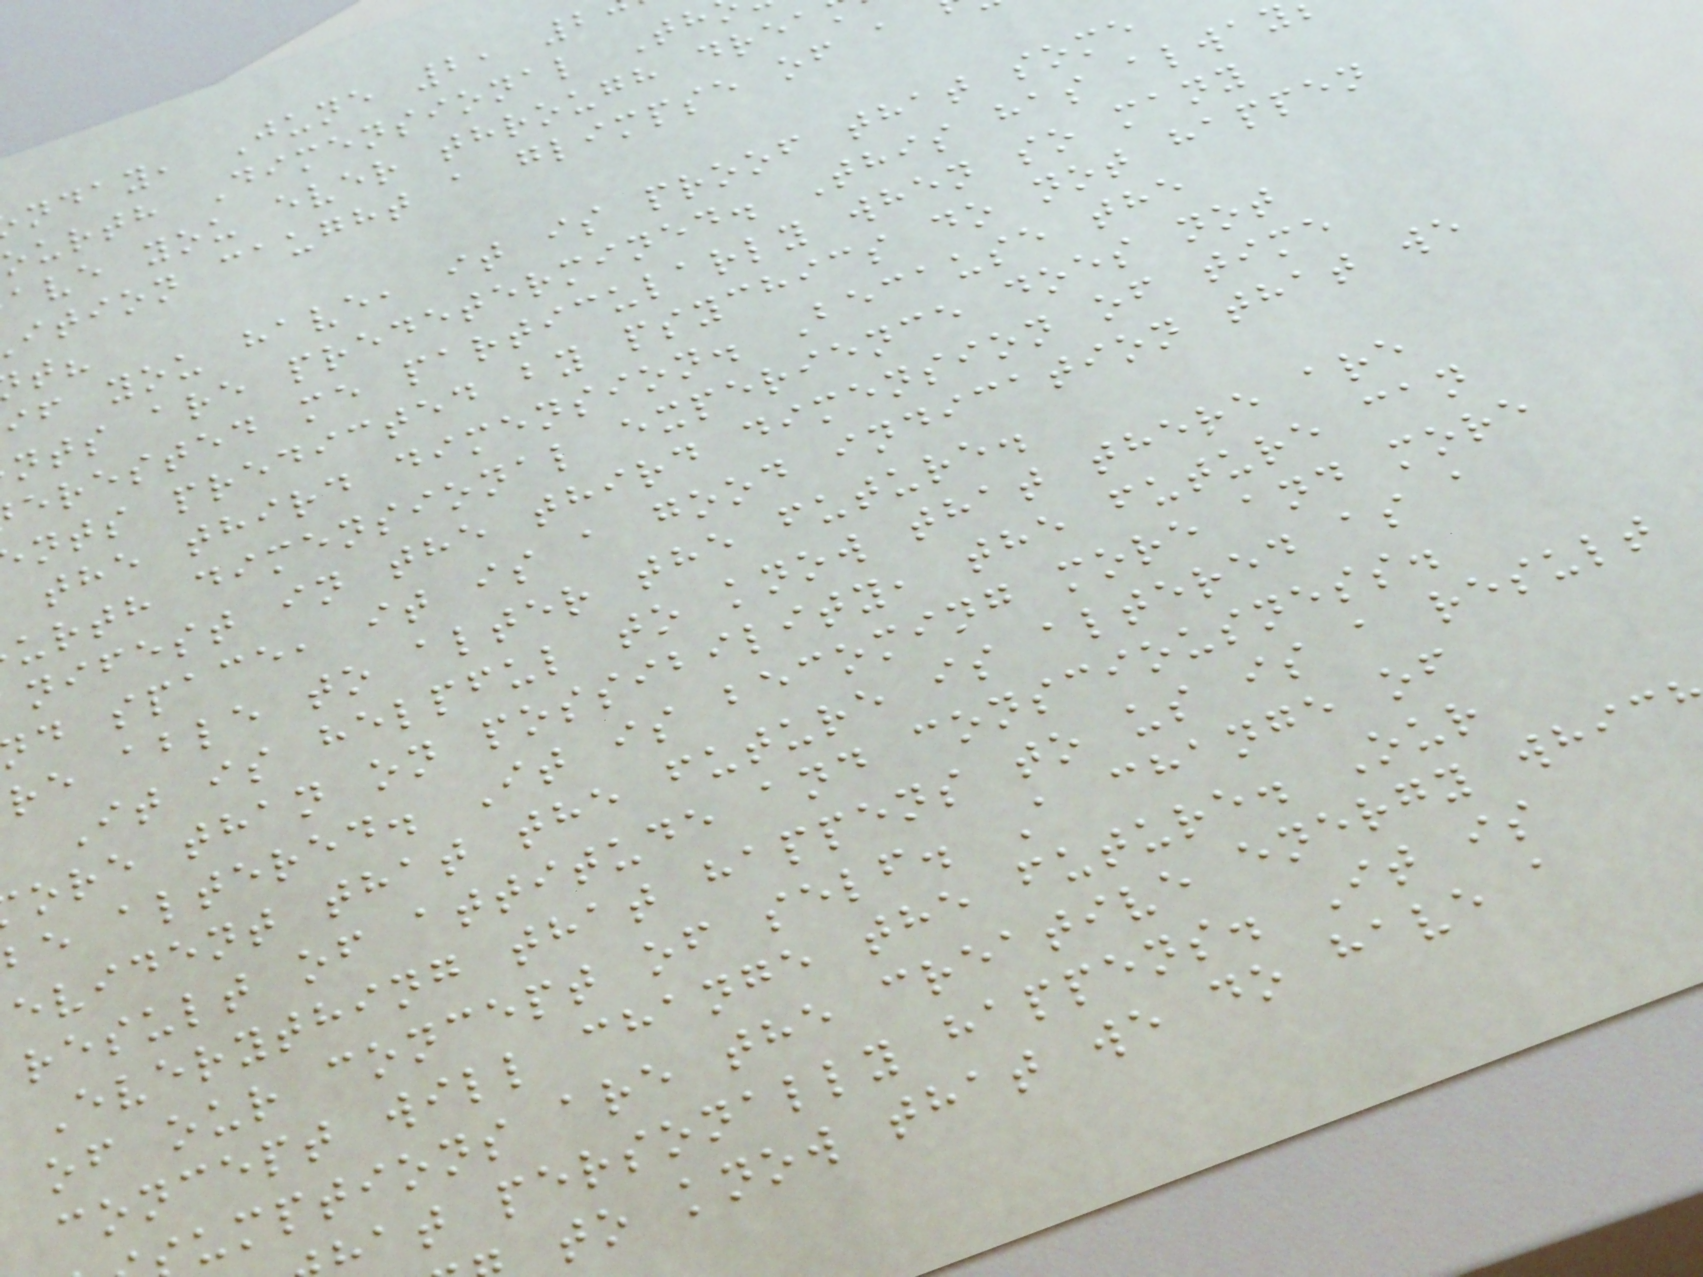nday, June 2, 2
ourth Dimensional Th
ave you ever through drea
ition caught a glimpse of a
if you have, it is proof that some
nts are predetermined. This has alway
erested me particularly when so many
nts predicted by psychics do not happen
the third dimension. Because the
urth dimensional experience does not
nifest in the third dimension of time
d space, it is a good indication that we
re able to alter the future.
It is helpful to know that there are
ore than on possibility, the future can
be altered. It is becoming more and more
evident that the future is altered as a
result of attitude and consciousness.
Everything that happens to us is a result
of our concept of self. A change of
concept will change the future. Our
umptions are the creative energy whic
at personally happens. It is
to know that we do have a
